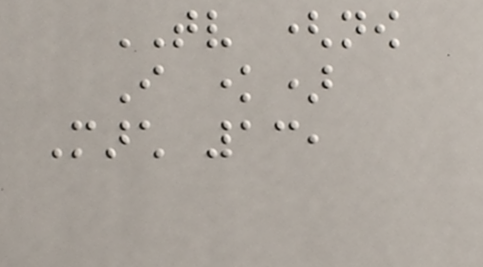TV (now
I know)
March 13,
